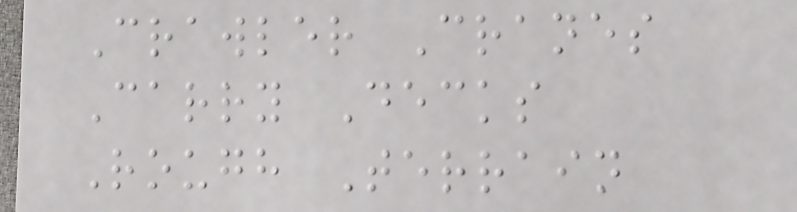Crawler Cranes
Carry Decks
Rough Terrain
